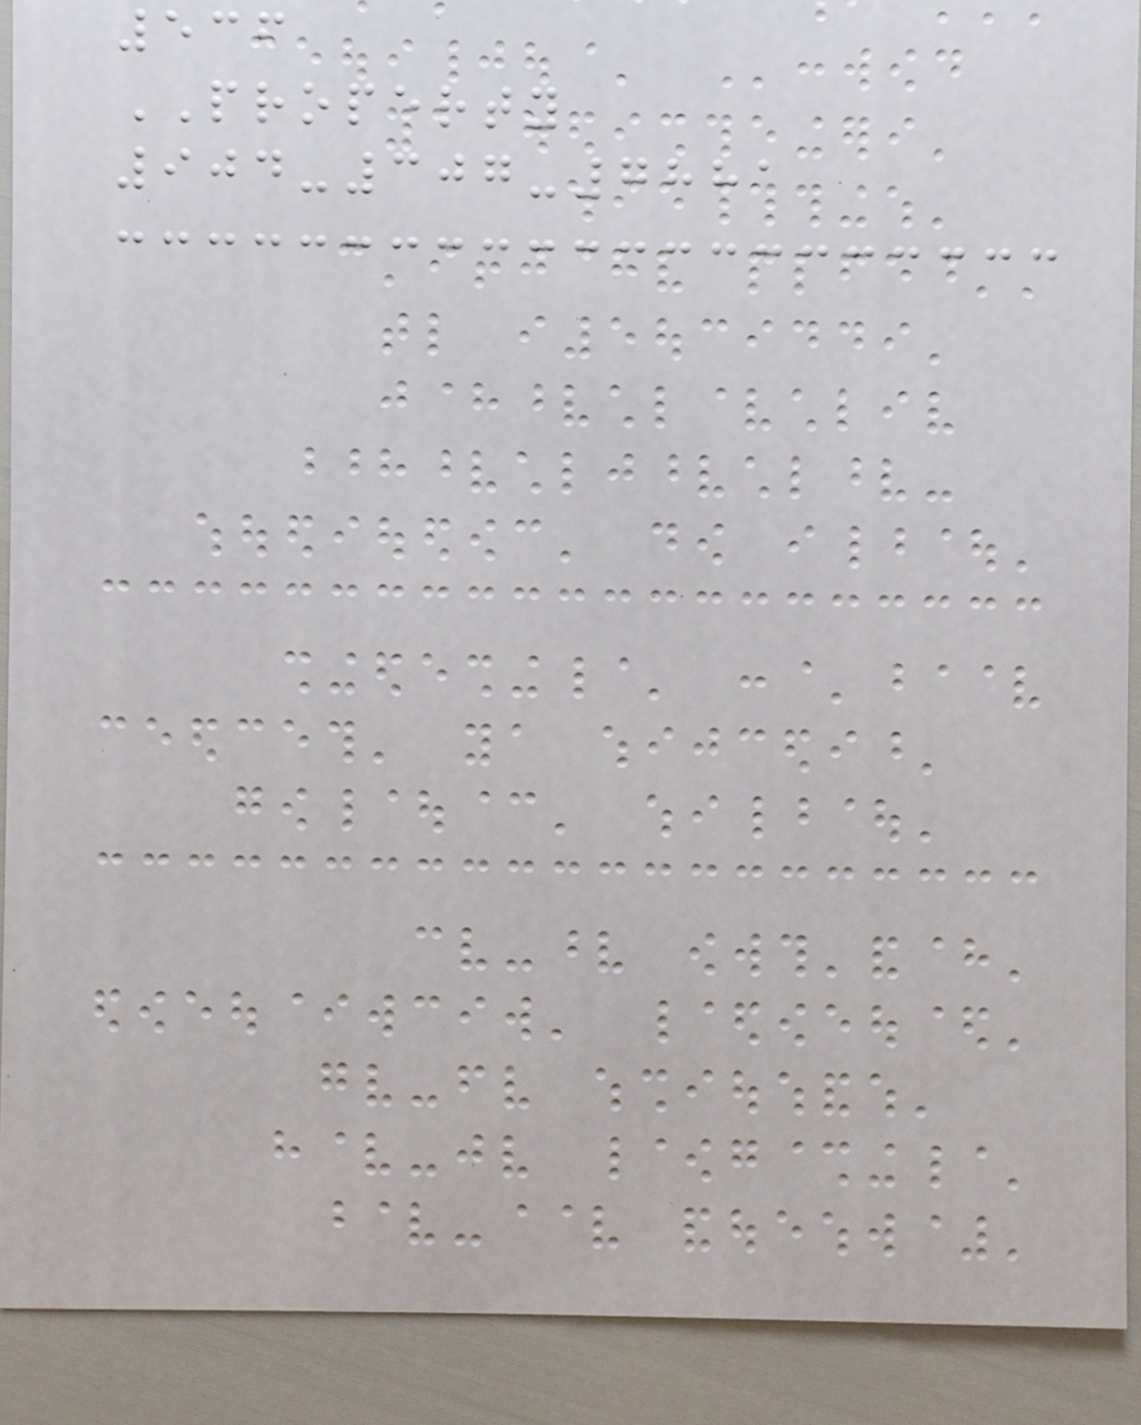536
PROPERTY
904-307-7881
